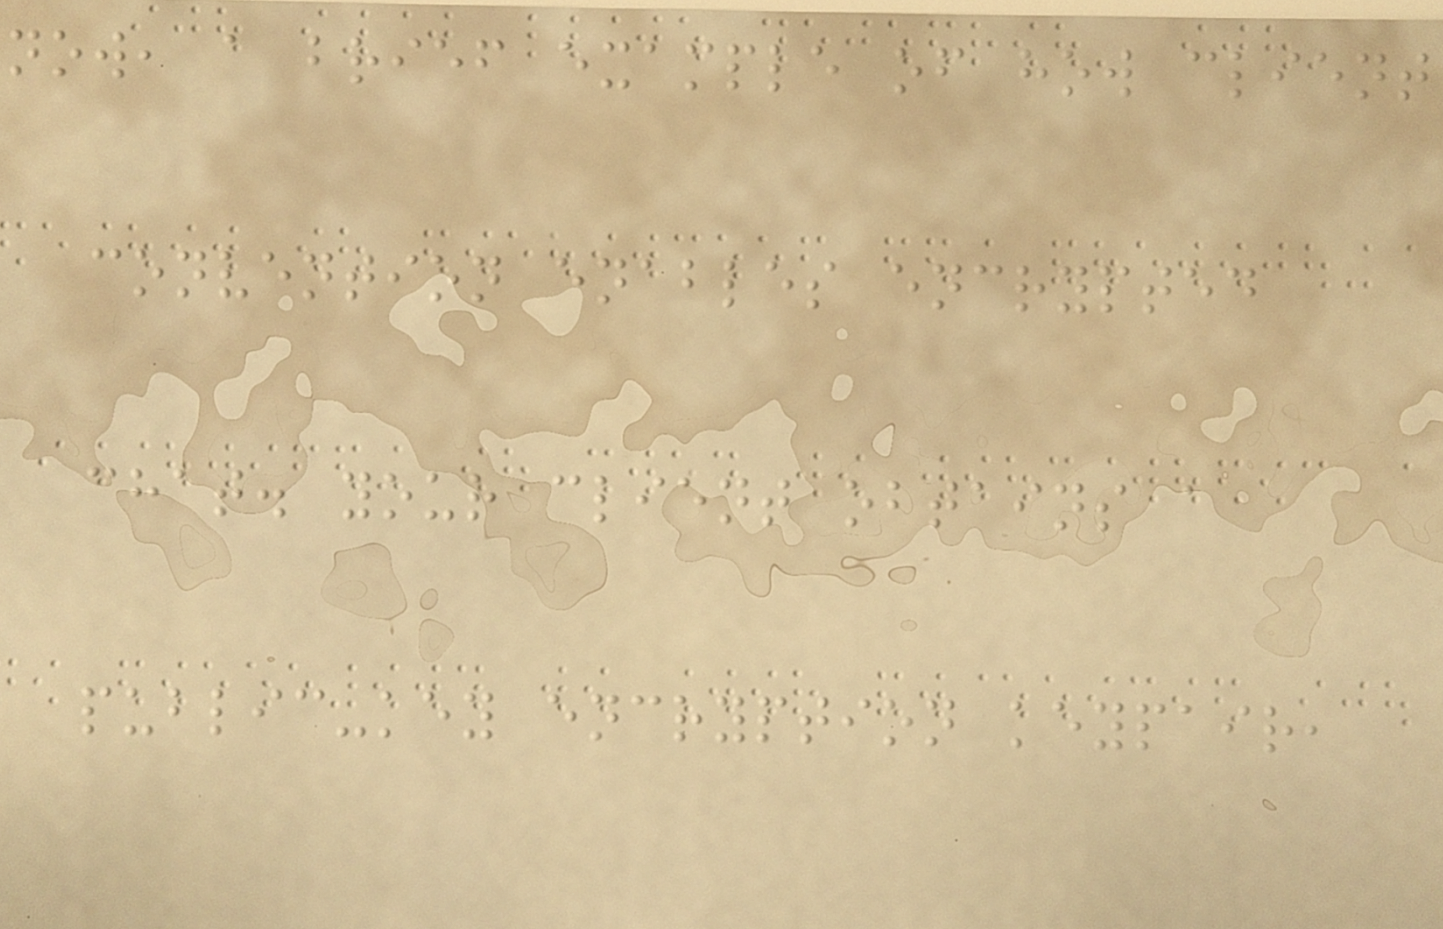now, a brief example of how client
convention enables encrypted
chat. your client obtains a
public-key encryption keypair,
